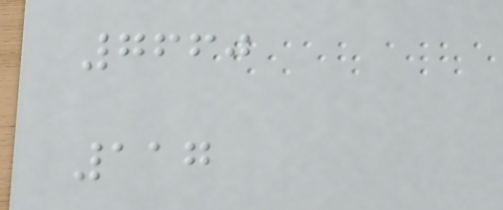7660
117
